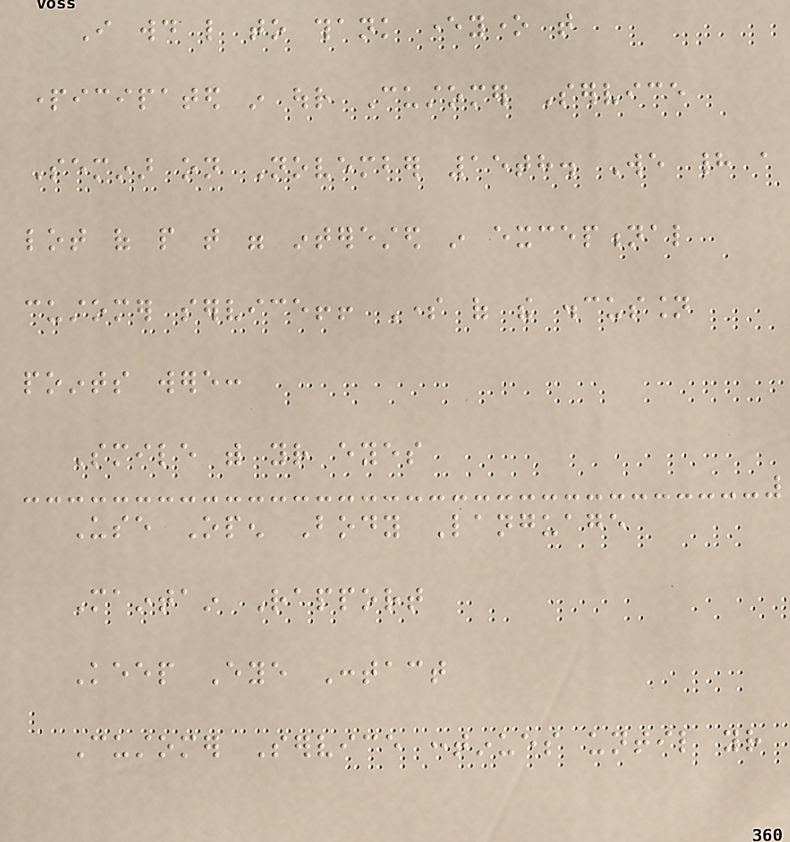I would like to thank everyone that
participated in our Customer Service
Seminar on November 15th. We had a
lot of people that were interested in exceptional
customer service!! Some of the discussion
points were:
Smile with your eyes
Use Open Body Language
Maintain Rapport
Keep Eye Contact
Customer Service continues until your
